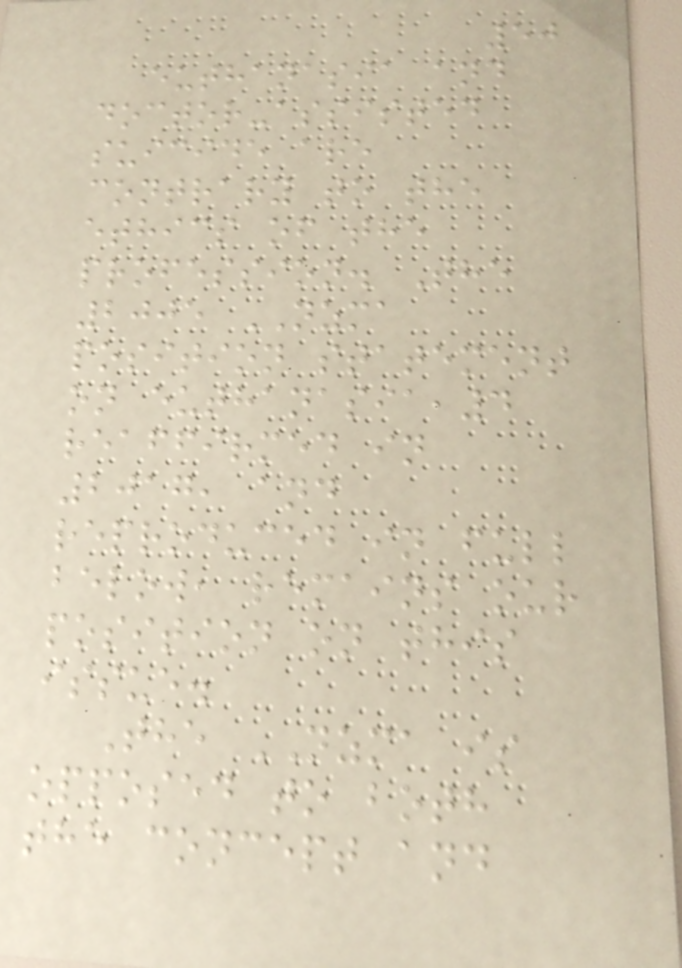50
euthanasia and
doctor-assisted
suicide are
contrary to the
ethics of the
profession. The
2005 NZMA
position statement
on euthanasia,4
reaffirmed in
2017, and
reproduced in full
below, remains our
position on this
issue.
The NZMA is
opposed to both
the concept and
